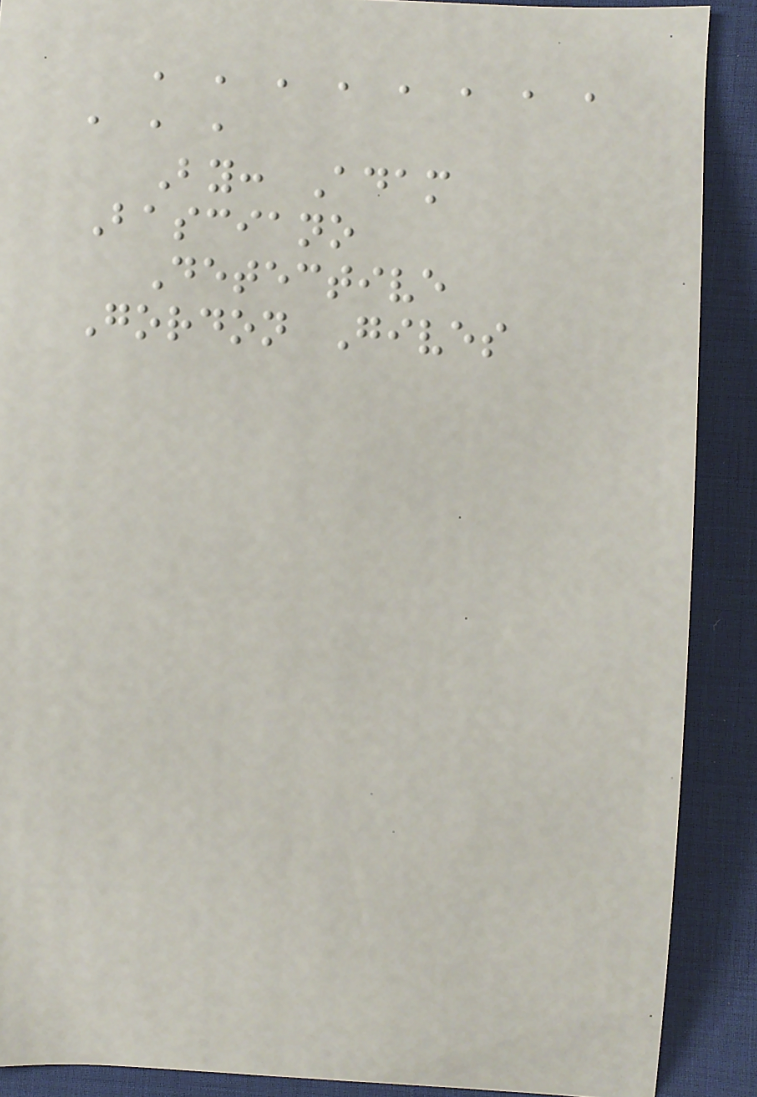, , , , , , , ,
, , ,
By: Adam
Basciano
Detective
Gordon Gives
